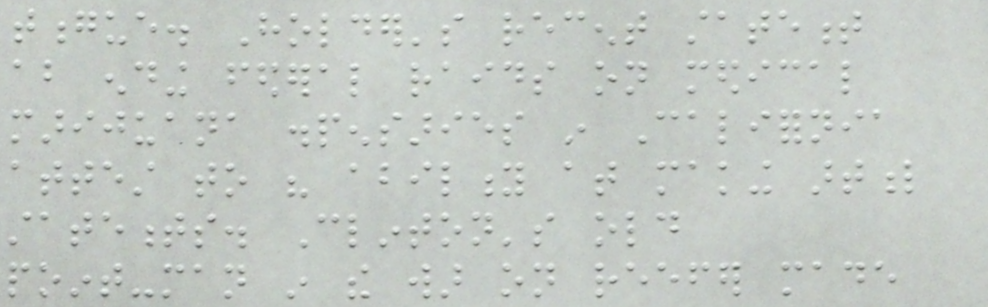tongue. Holder's recent statement
about ending federal raids on medical
marijuana dispensaries in California
attest to his ability at making artful
statements. Clinton's old
point-man in the war on reefer made
